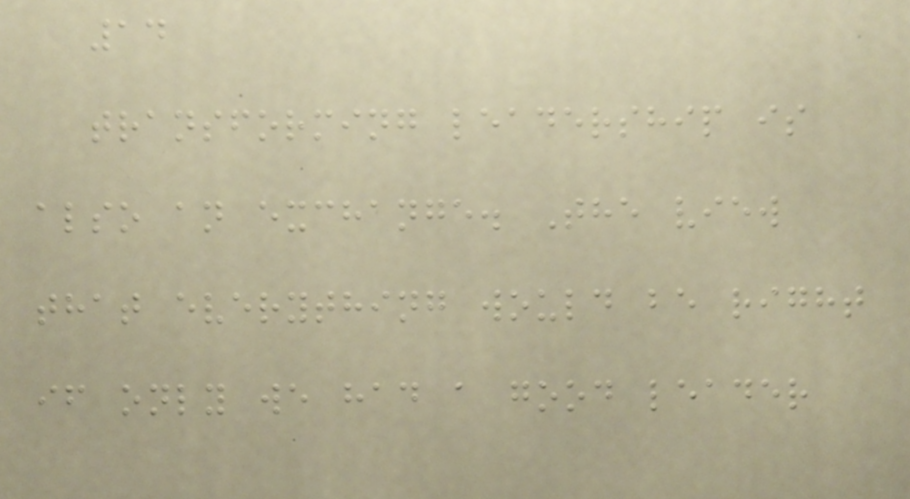14
transforming leadership is
also an exchange. The view
that everything would be right
if only we had a good leader
